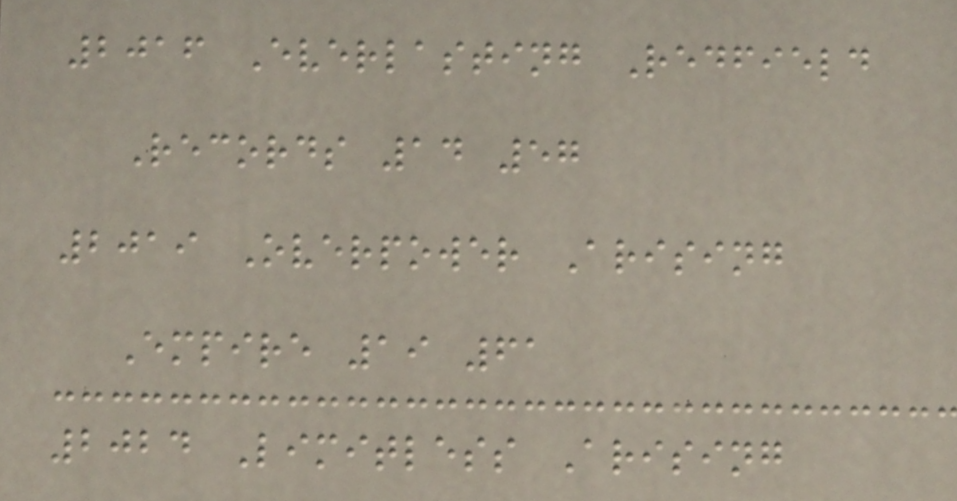2016 Everlasting Redfield
Records 14 57
2019 Overpower Arising
Empire 19 61
2024 Limitless Arising
